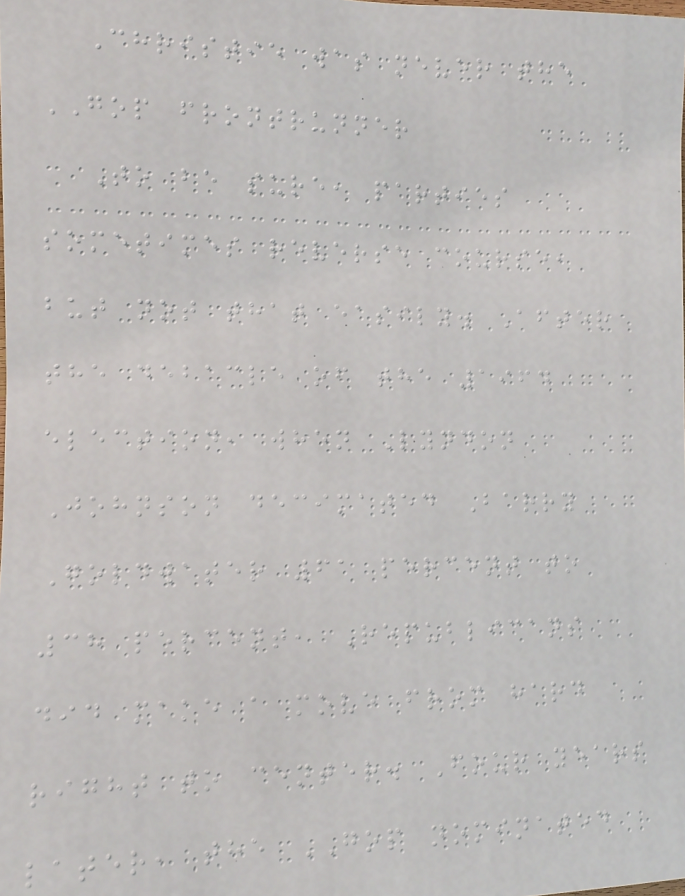Christie was never the
GOP frontrunner
To be sure, parties
sometimes reverse course,
but not that easily. After
the debacle of the 1964
election, when Lyndon
Johnson decimated Barry
Goldwater 61 percent to
38 percent, Republicans
did make a move from hard
right to center. Four years
later, the GOP nominated
